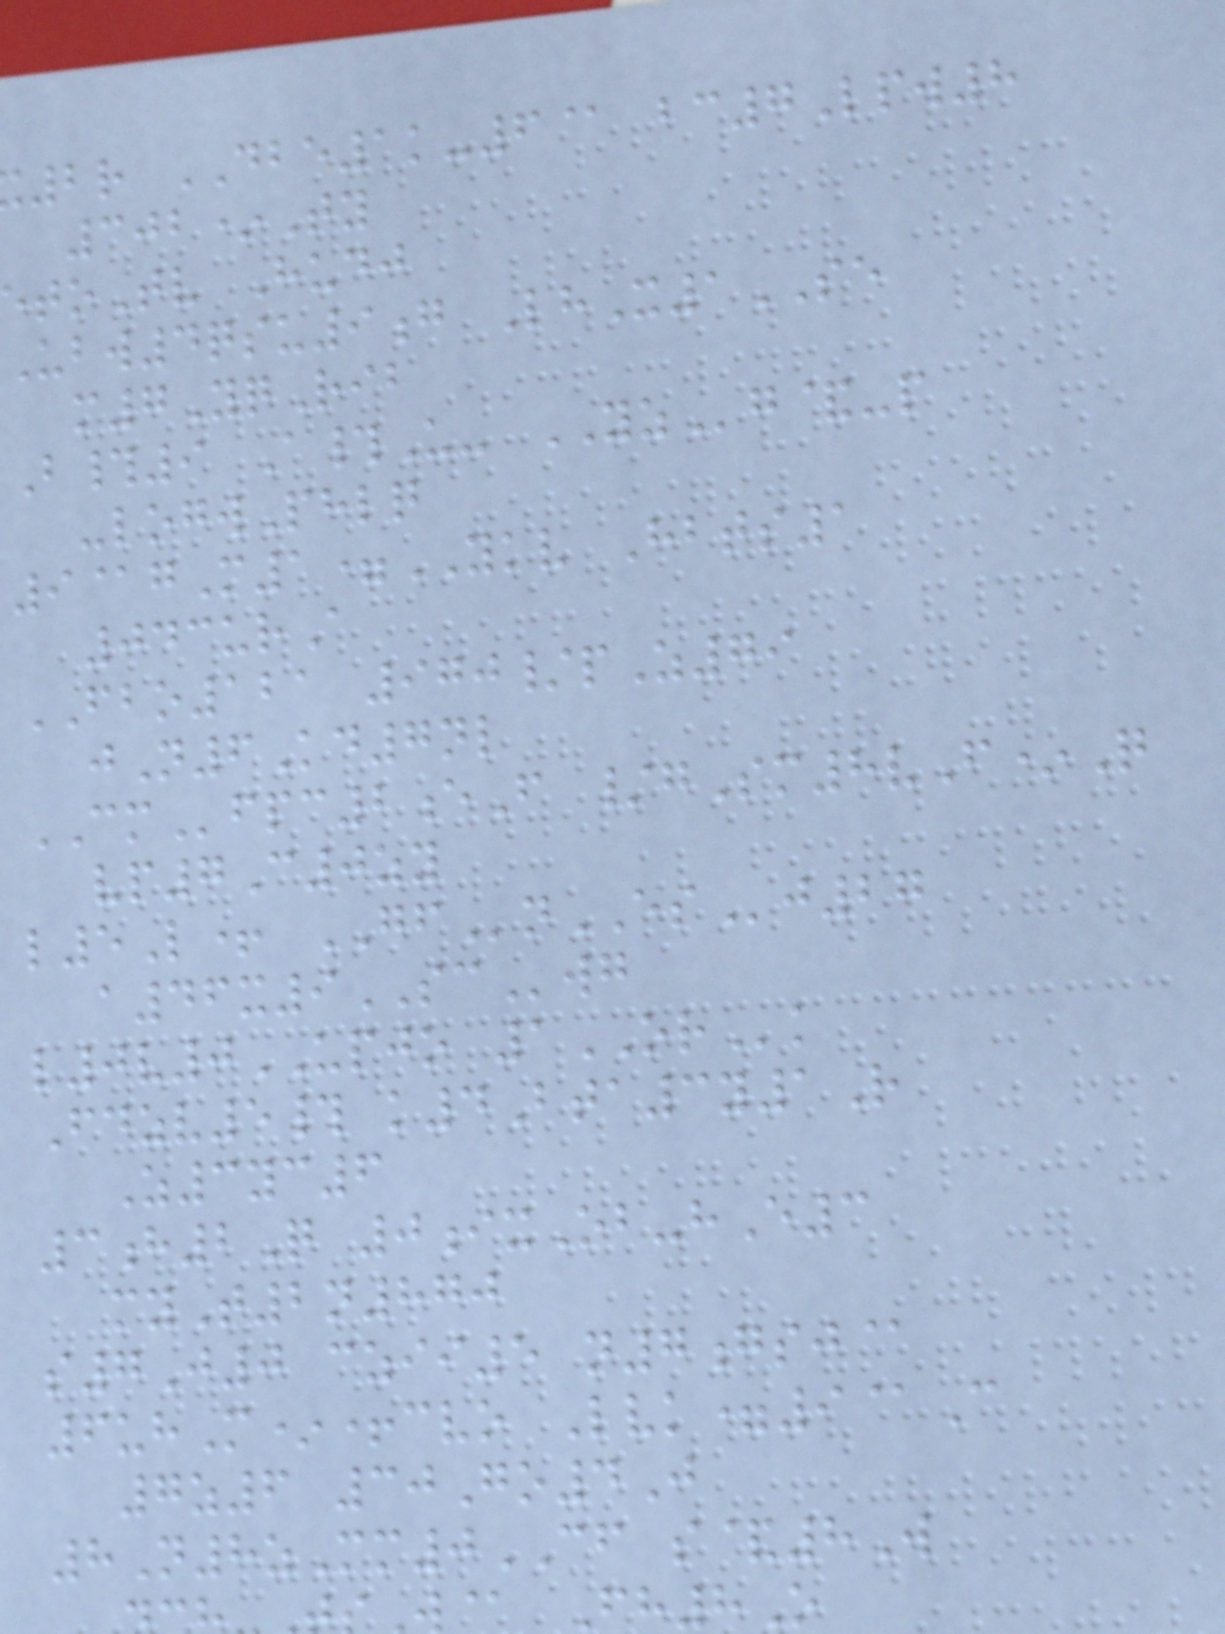2r DBE1k-6@ bc7Lpw8
302*Ty
toTv Hudj
Ubw4qsu9g LhX1SE
m7YqRib
B#9 A#U- YZg&-p
-logwPhlq
9@gM1=YKV Hbts1
043urA
FBO121 970/pZ79
jN6Kd7nl
CMfpc2eF /gSm8vF*Q
vp7C0zy
l5L+ GFnESj27
a46x9SCwg
l0v0UPJO 1ORk
Fdzv5# k4Bta3y1R
Z3yc6
3h2Q 0ixOb-hE3
myT2n870
s7J0 czii5 n7gsj@
6uhM*+cvo Lvk=9@C
7z6 30Go4J
8N8zMm0CF s&8W
Fh8O
